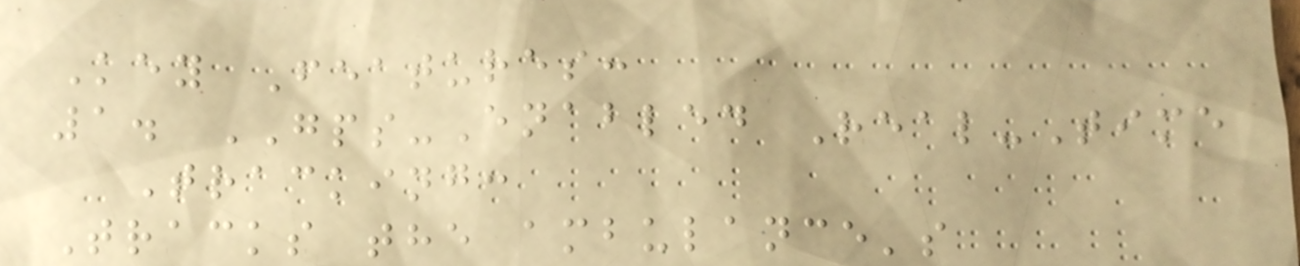Key Features:
1. GPS-Enabled Real-Time
Tracking:
Tracks the ambulance's
